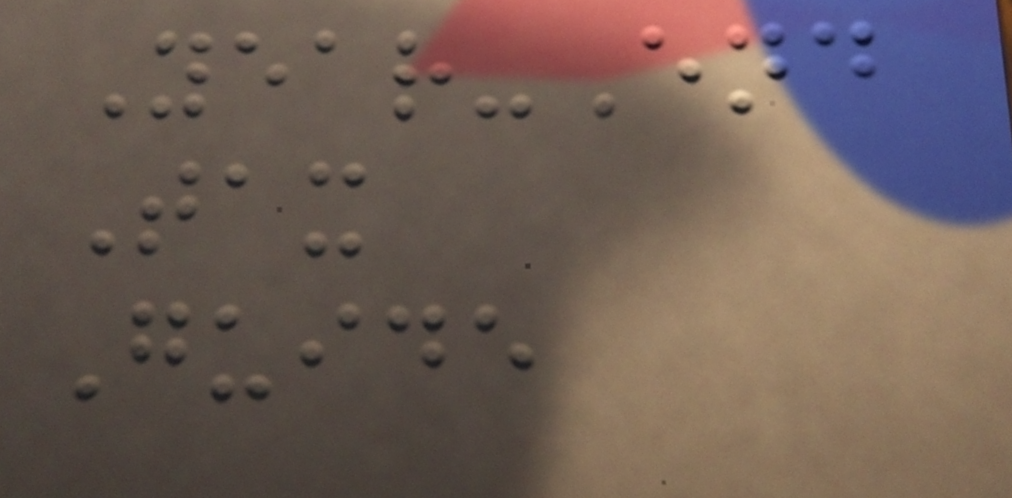Year-End
Tax
Guide
